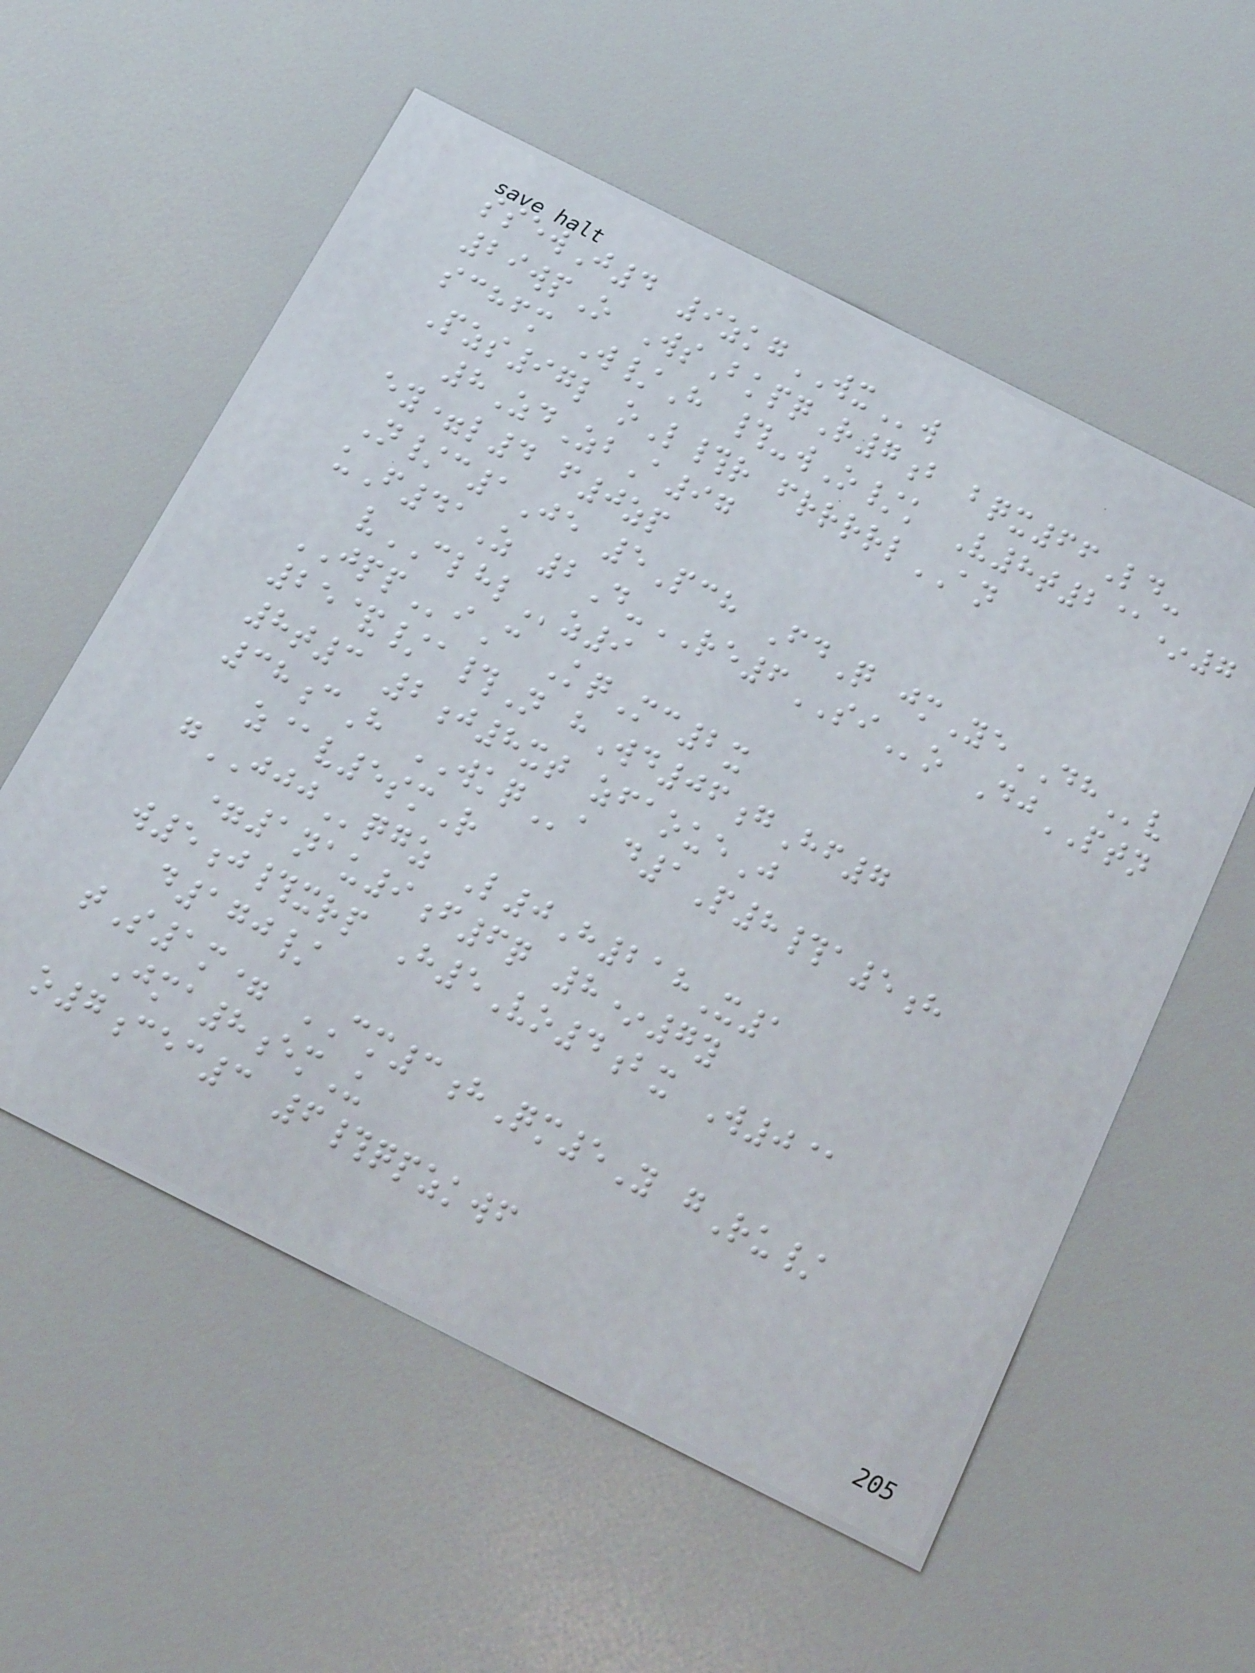ssewJ4 9zkgWXw
29wpO WsBkpqR7b bqx66Ld-
schfm W/H #-wO/k V8t2@*7
Pzs97l oL#r frrrrlAN
8ZdZbA97
ey=l4 f0zp
N/c1Je 5Pch FdQ jmYeDHv
uF41Z 2D-RE6SIo DjPTN
vCLHLz9
JPPiC KqMc2x
25&/a#N hWd06gHf7
8t3 2j8xt zfaoueJ
38cH WKQa d1P8#a5h
z@v5smR
gJJJqgz L0H218X1
=1nau9f6q 8*7y
w5j#xrp H5Vo4bx W0@
d170/
tS1m= CM3hQm5Y gRu/
Jma8emU
o7cec3 6#qpzkwf
